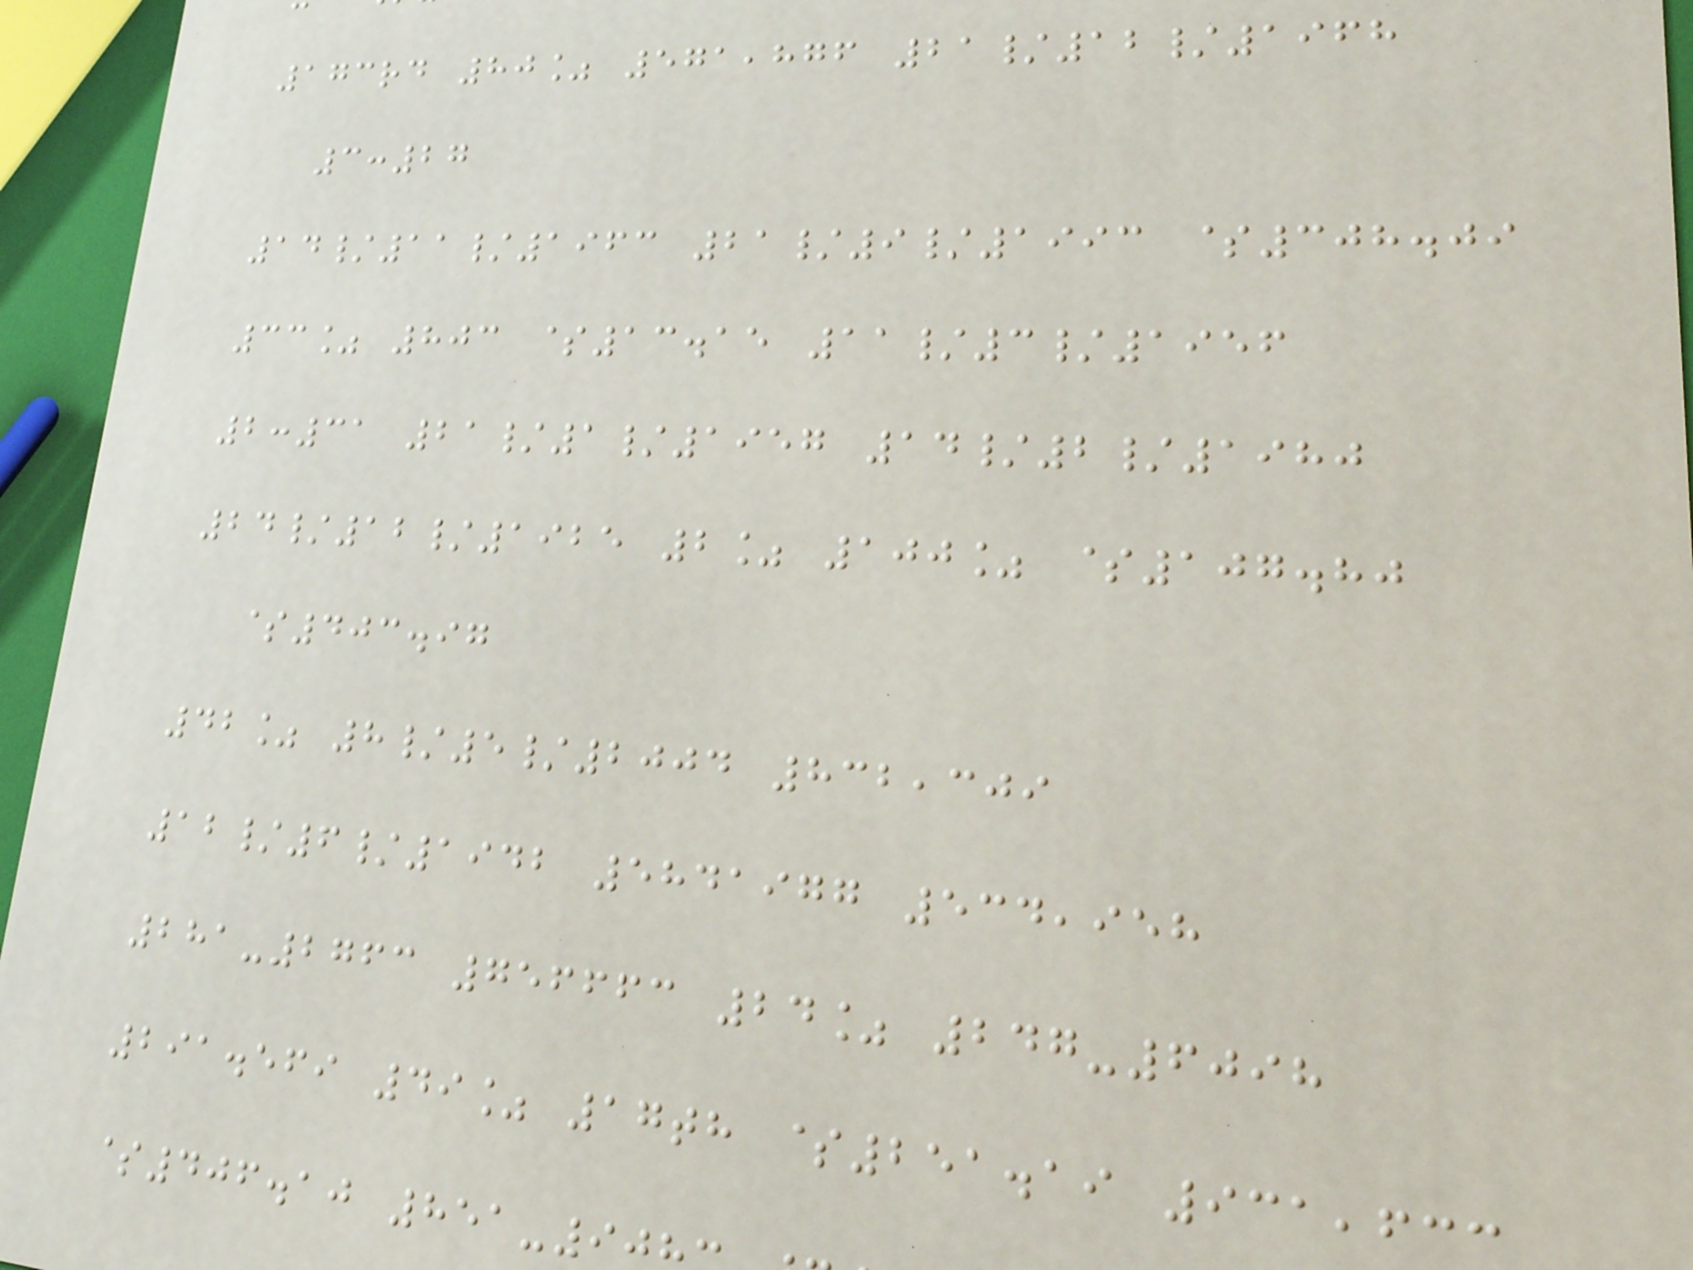173rd 80% 571,876 21/12/1968
3:27
14/11/1963 21/9/1993 $308.09
33% 803 $13.15 11/3/1956
2:31 21/1/1957 14/2/1980
24/12/1925 2% 100% $107.80
$403.97
42% 8/5/2004 832,309
12/6/1942 5841977 534,958
281-2763 756663 24% 247-6098
291.569 49% 17th $251.19 931,63
$406.10 851-9
